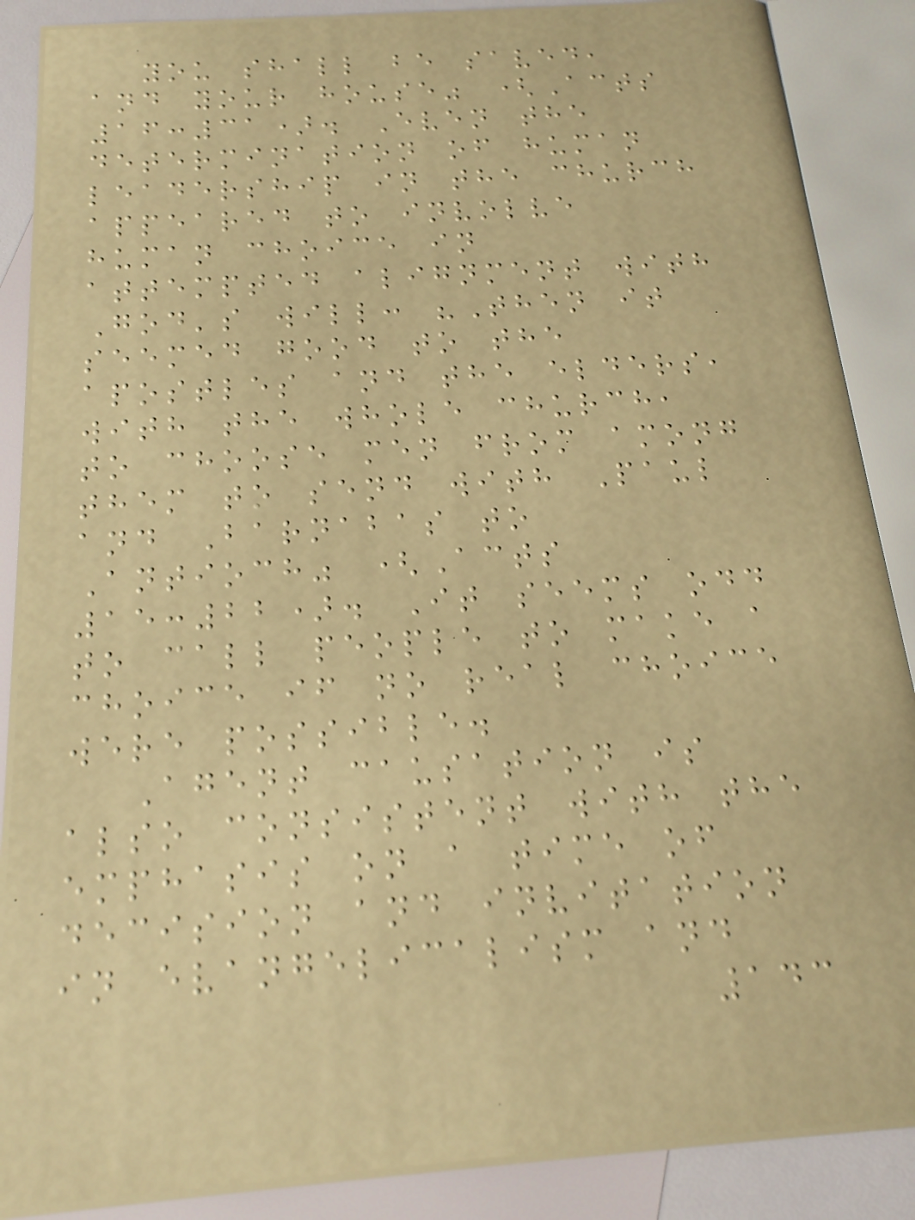you shall be saved,
and your house" (Acts
16:31). Even the
determination of human
leadership in the church
appeared to involve
human choice in
attempted alignment with
God's will: "Then it
seemed good to the
apostles and the elders,
with the whole church,
to choose men from among
them to send with Paul
and Barnabas to
Antioch" (Acts
15:22). It seems odd
to call people to make a
choice if no real choice
were possible.
Agent causation is
also consistent with the
emphasis on a time of
decision and invitation
in evangelicalism and
143
